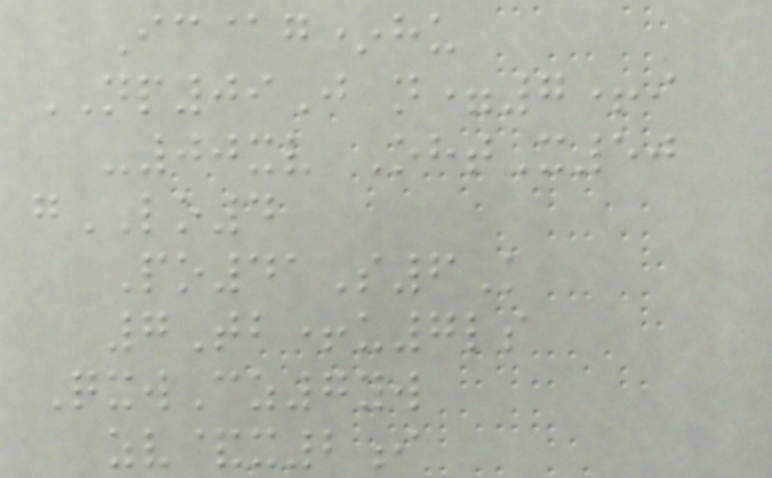Ic@g*hu
NP09J n=7+i
-00xv OhtX50
gLO4
Po41S6K
7Tb+u7ls
QxwCz7yw
zv&x2i
